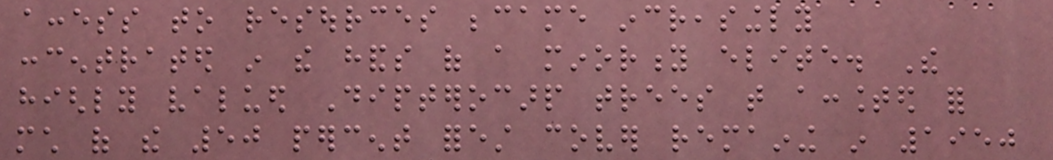access to resources became increasingly
concentrated in the hands of a minority elite. The
highly valued Dipterocarp trees that accounted for
much of the 50 percent forest cover remaining in 1950
